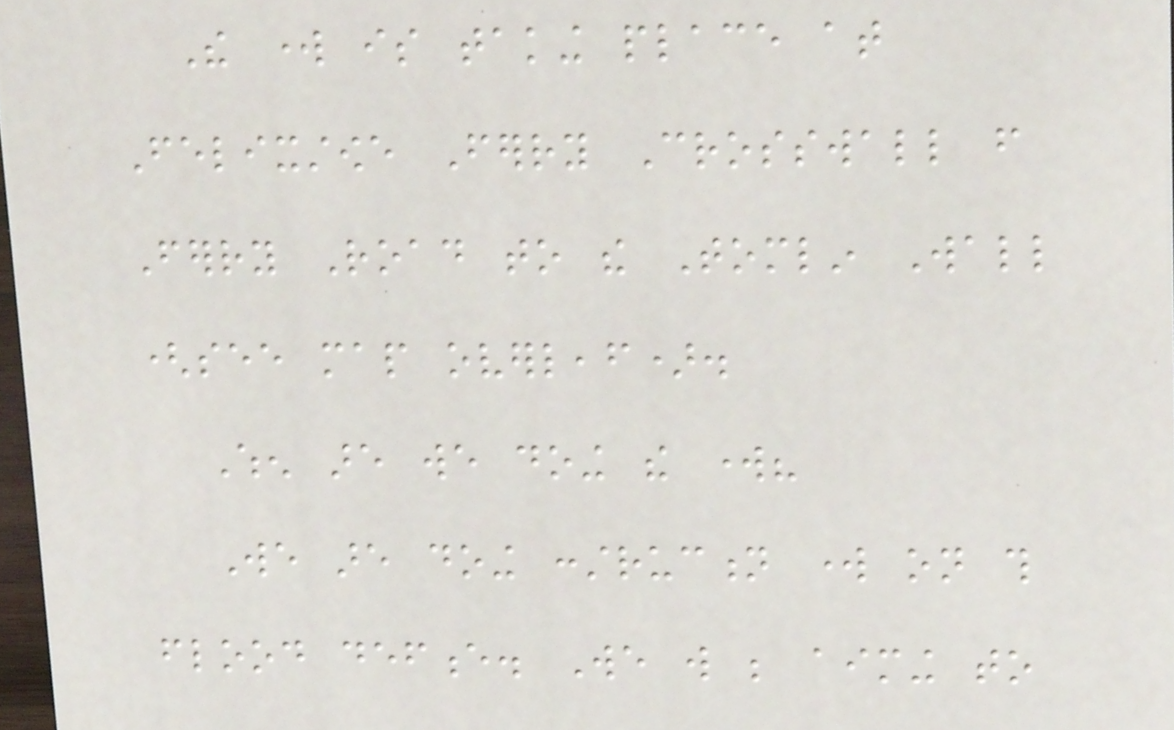The work is taking place at
Felixstowe Ferry Crosswall from
Ferry Road to the Tomlin Wall
(see map overleaf).
When are we doing the work?
We are doing construction work on this
flood defence. We will be aiming to
